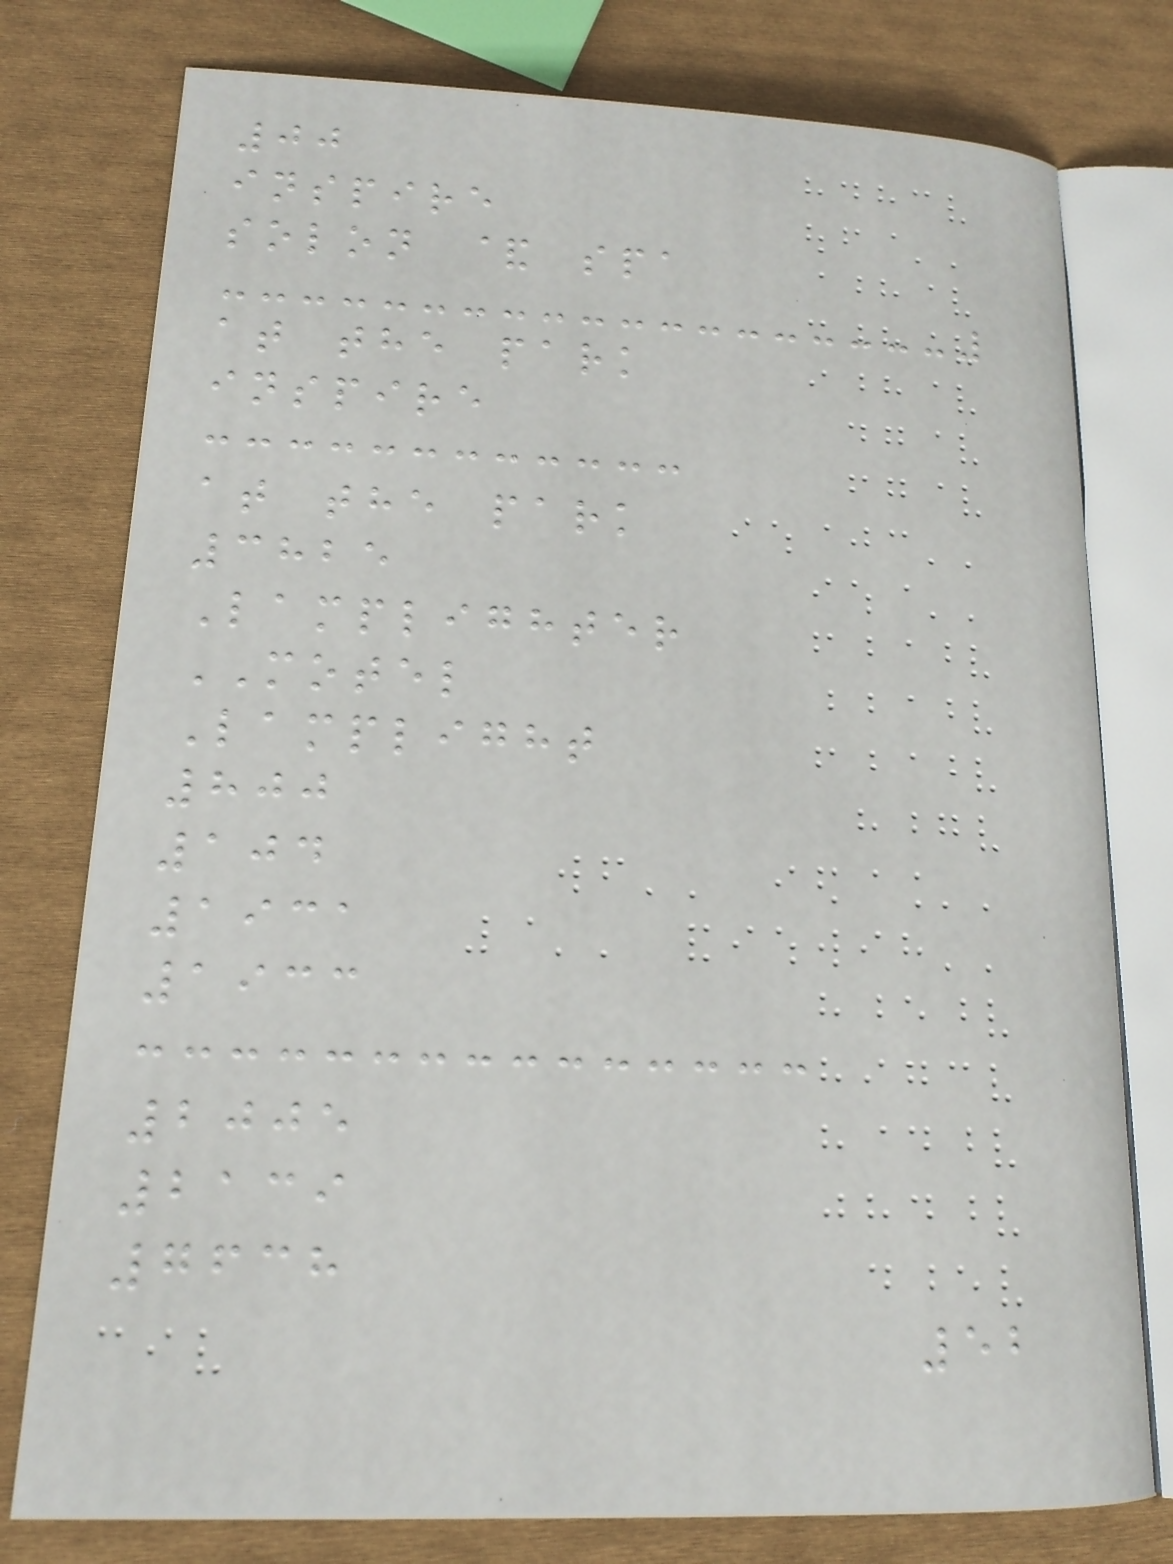00
inspire
solon & spa
at the park
inspire
at the park
3825
Lamplighter
MOTEL
Lamplight
800
104
1931
1933
2005
2139
7638
52
